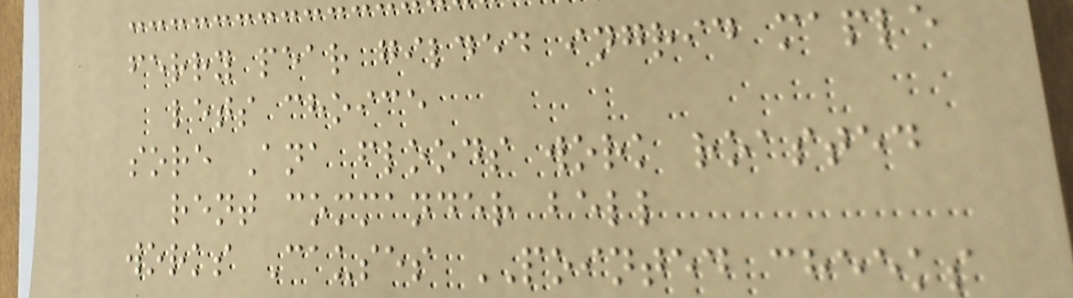ferry pear gilded ingrid maple
lets choice
sore Ana floods work roasted
rent commander bell
works Causes POINTED cheeks
